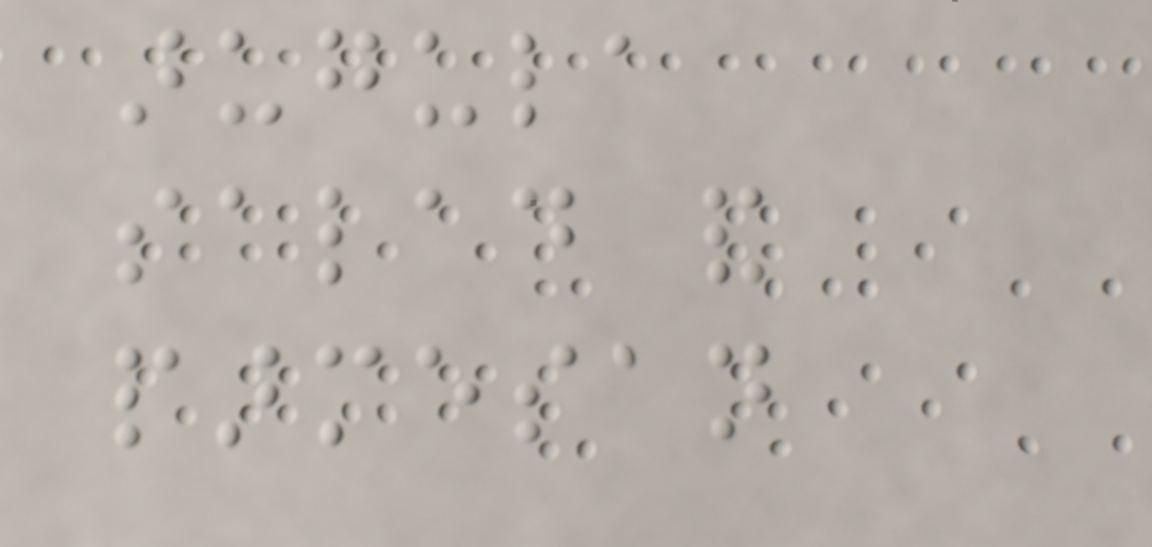arugula
salad and
parmesan
